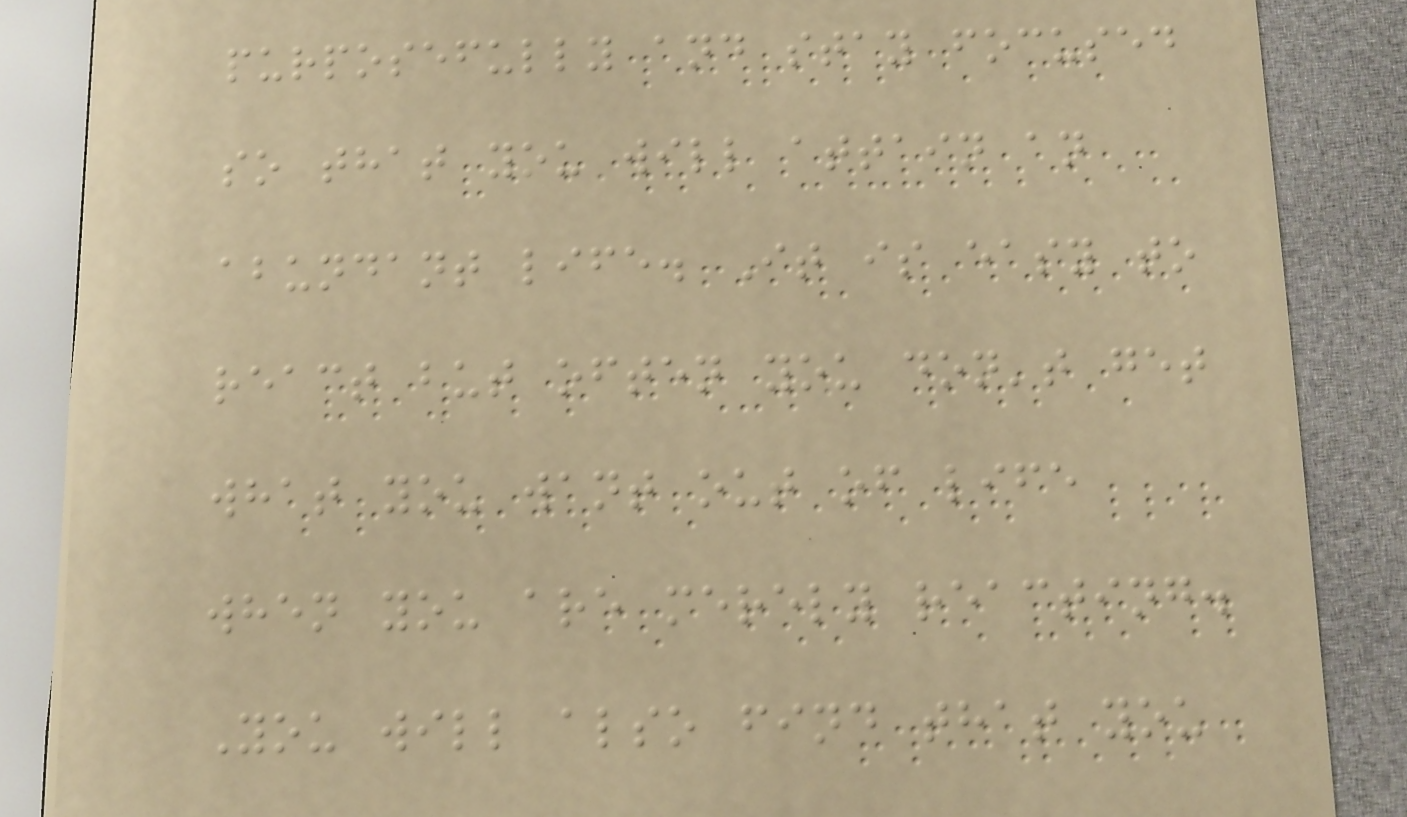purposefully and stay focused
so that you will attain an
abundant life. It is easy to
react but often you don't get
what you want out of life
when you are merely reacting.
You will also find that you
